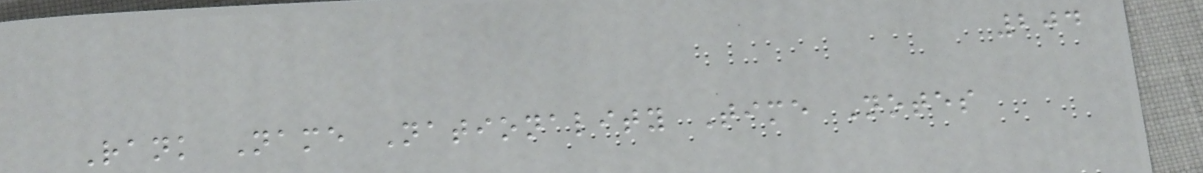204
Rank Name Nationality Time Notes
